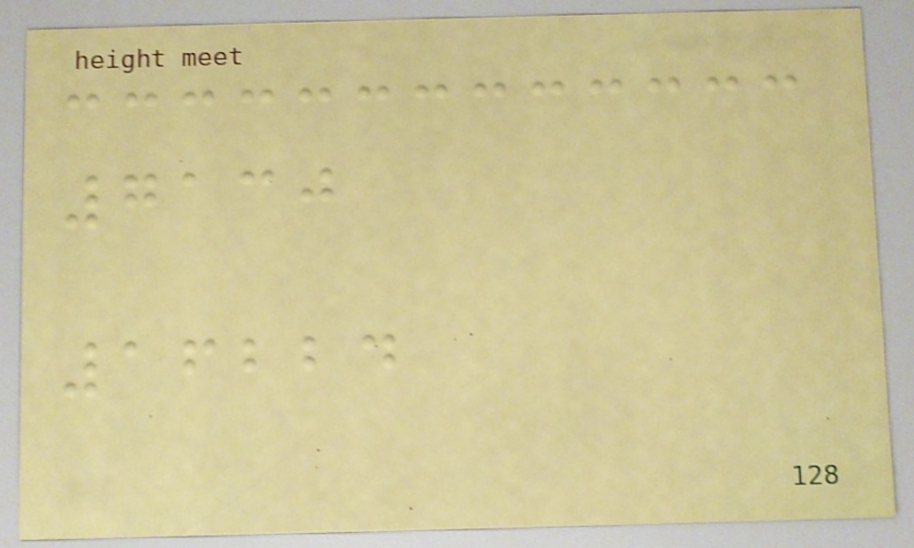7130
16224
